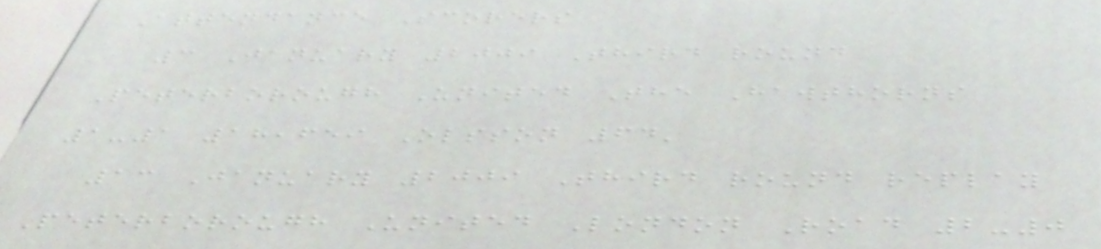Attendance Scorers
3 January 2009 Third round
Peterborough United The Hawthorns
1-1 18,659 Olsson 64'
13 January 2009 Third round replay
Peterborough United London Road 2-0
